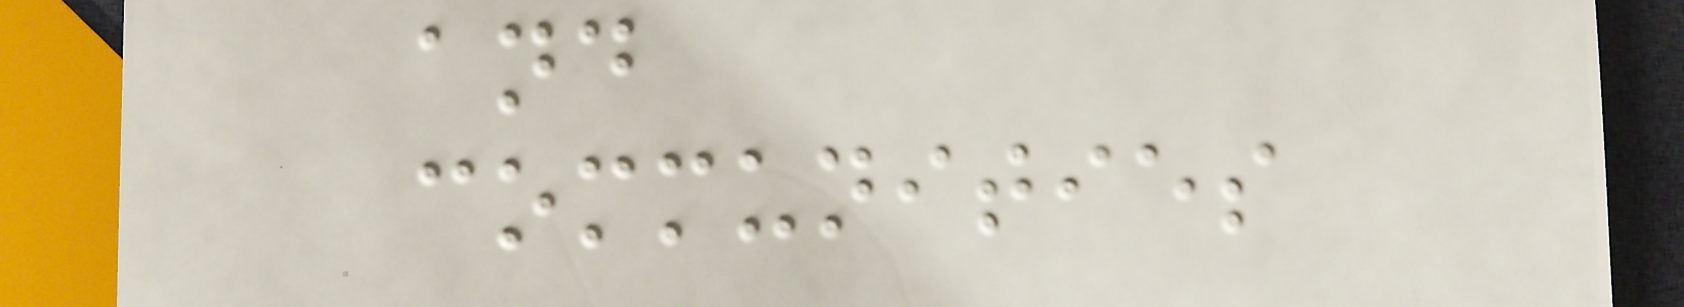and
communities
